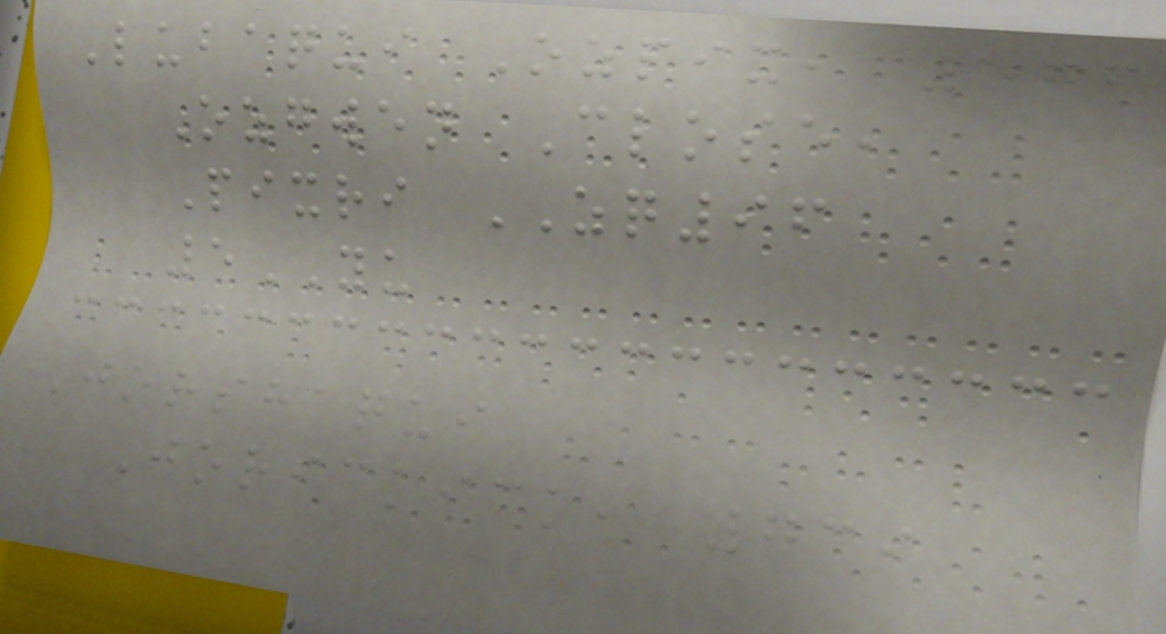Lubaqui Ozpix, 576
Ozgwen Close,
Pixri ZQ96
5YU
Jorshaqui
Jorickick, 739
